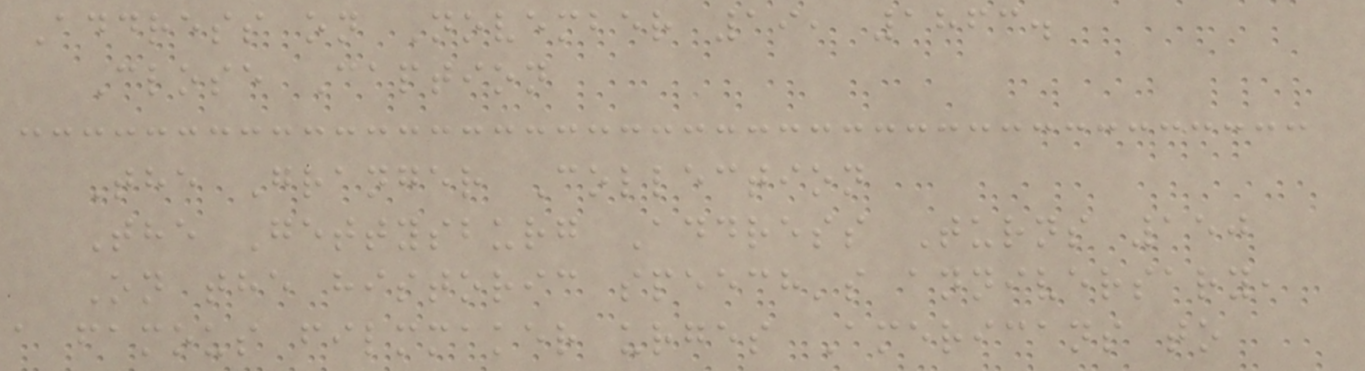Address on November 19, 1863.
Close Caption
The Granger Collection
The Gettysburg Address Turns 150
On the historic speech's anniversary,
a famous filmmaker urges Americans to
